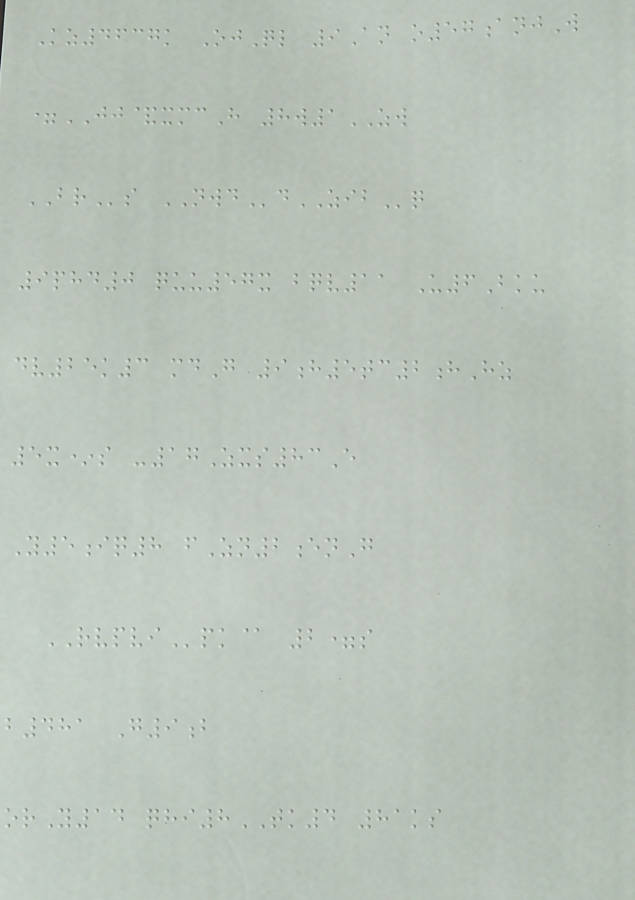Kz4637k OjQl 9An o57anjW
=JJ&xmcH 8w1ZW
BRs NWDdZIBq
9phd0 quu57x bqv11 U6Bku
dv25k3 mdG 9h5tc2hHz
5x*s -17Zxs83E
Y5iq8 fZn2enG
RVPVIpk@ 2=s
b481 G9b
orY14 qhi8TK4 81ks
